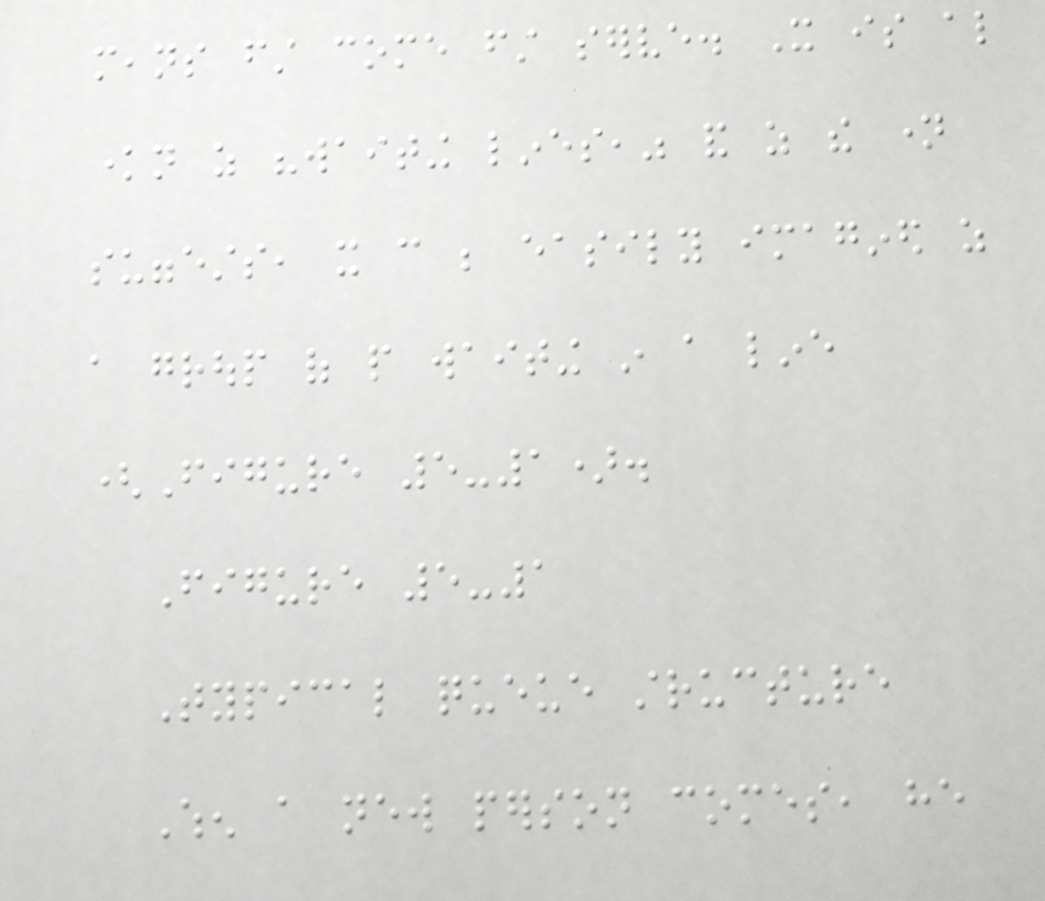means first come first serve. It is also
known as "waiting lines," and as the name
suggests, it can be easily imagined as
a group of people waiting in a line
(Figure 5-1).
Figure 5-1
Typical queue structure
When a new person comes, he
